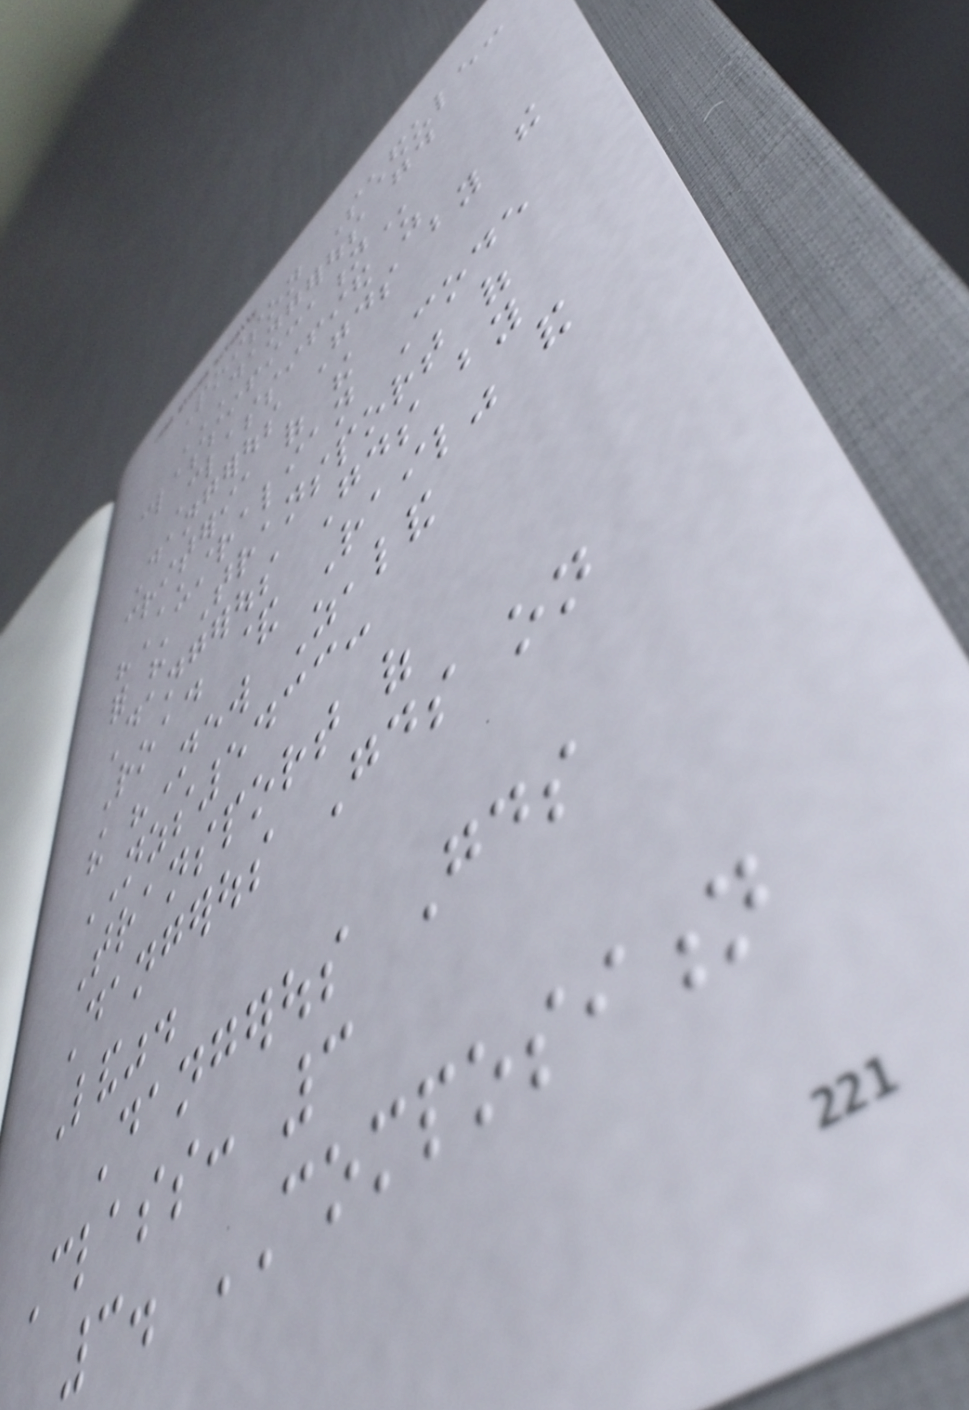Poison Schedule:
DANGEROUS GOOD
CLASSIFICATION
Classified as
Dangerous Goods by the
criteria of the
"Australian Code
for the Transport of
Dangerous Goods by
Road & Rail" and
the "New Zealand
NZS5433:
Transport of
Dangerous Goods on
Land".
Dangerous Goods
Class: 3
3. COMPOSITION
